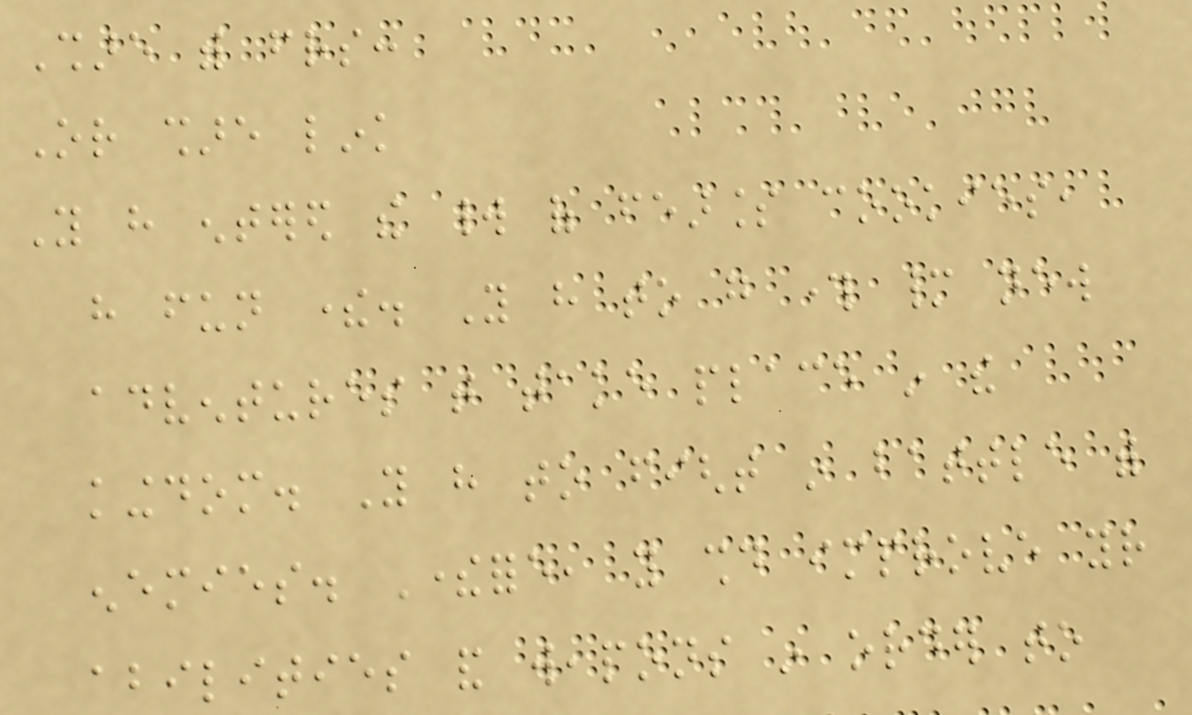Share with friends:
Or share link
You have entered the world of fearless cookies,
have fun there. You have to go through many new
adventures that take place in the
kingdom. You have to fight in battle with
enemies. Therefore, you should improve your
abilities and weapons in order to
